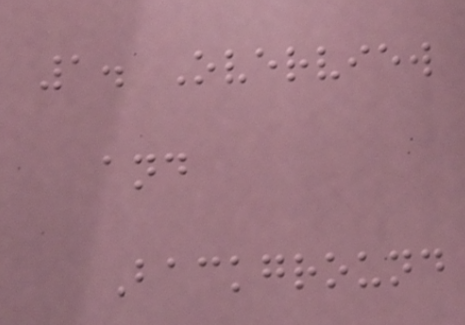1. Overview
and
Background
